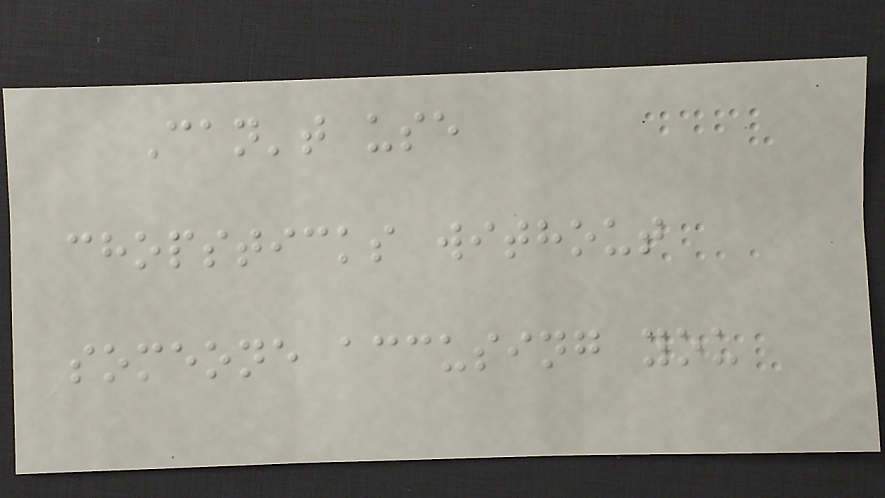Can't use
chopsticks without
someone accusing you
